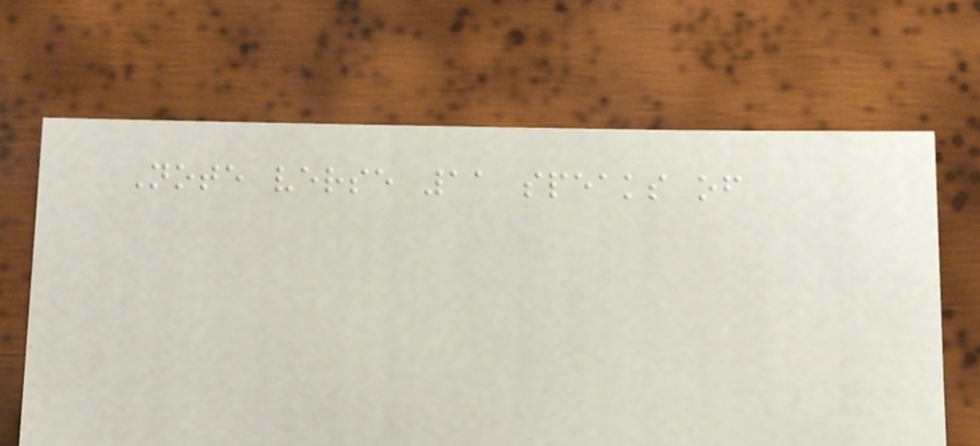Note verse 11 speaks of
